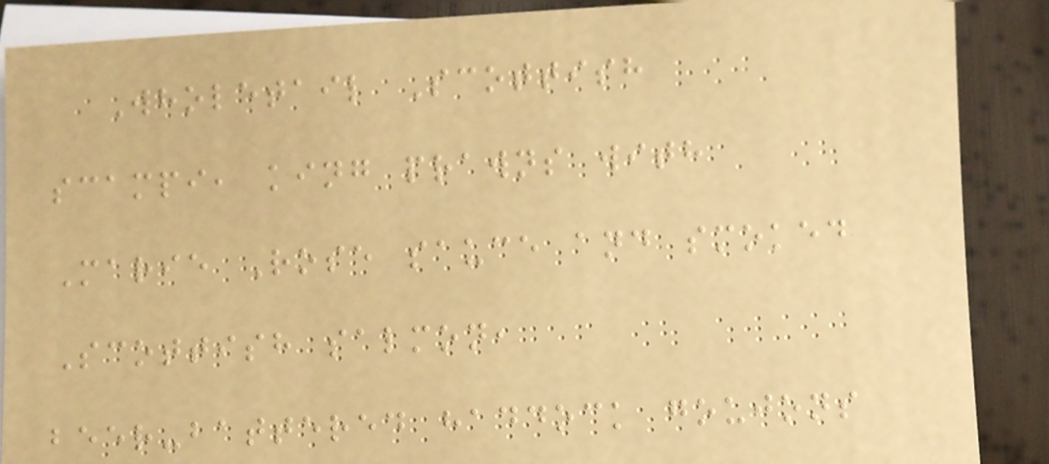Wholetail Scottish
scampi, king prawns with
Marie Rose sauce and smoked
Scottish salmon,
beer-battered haddock goujons
